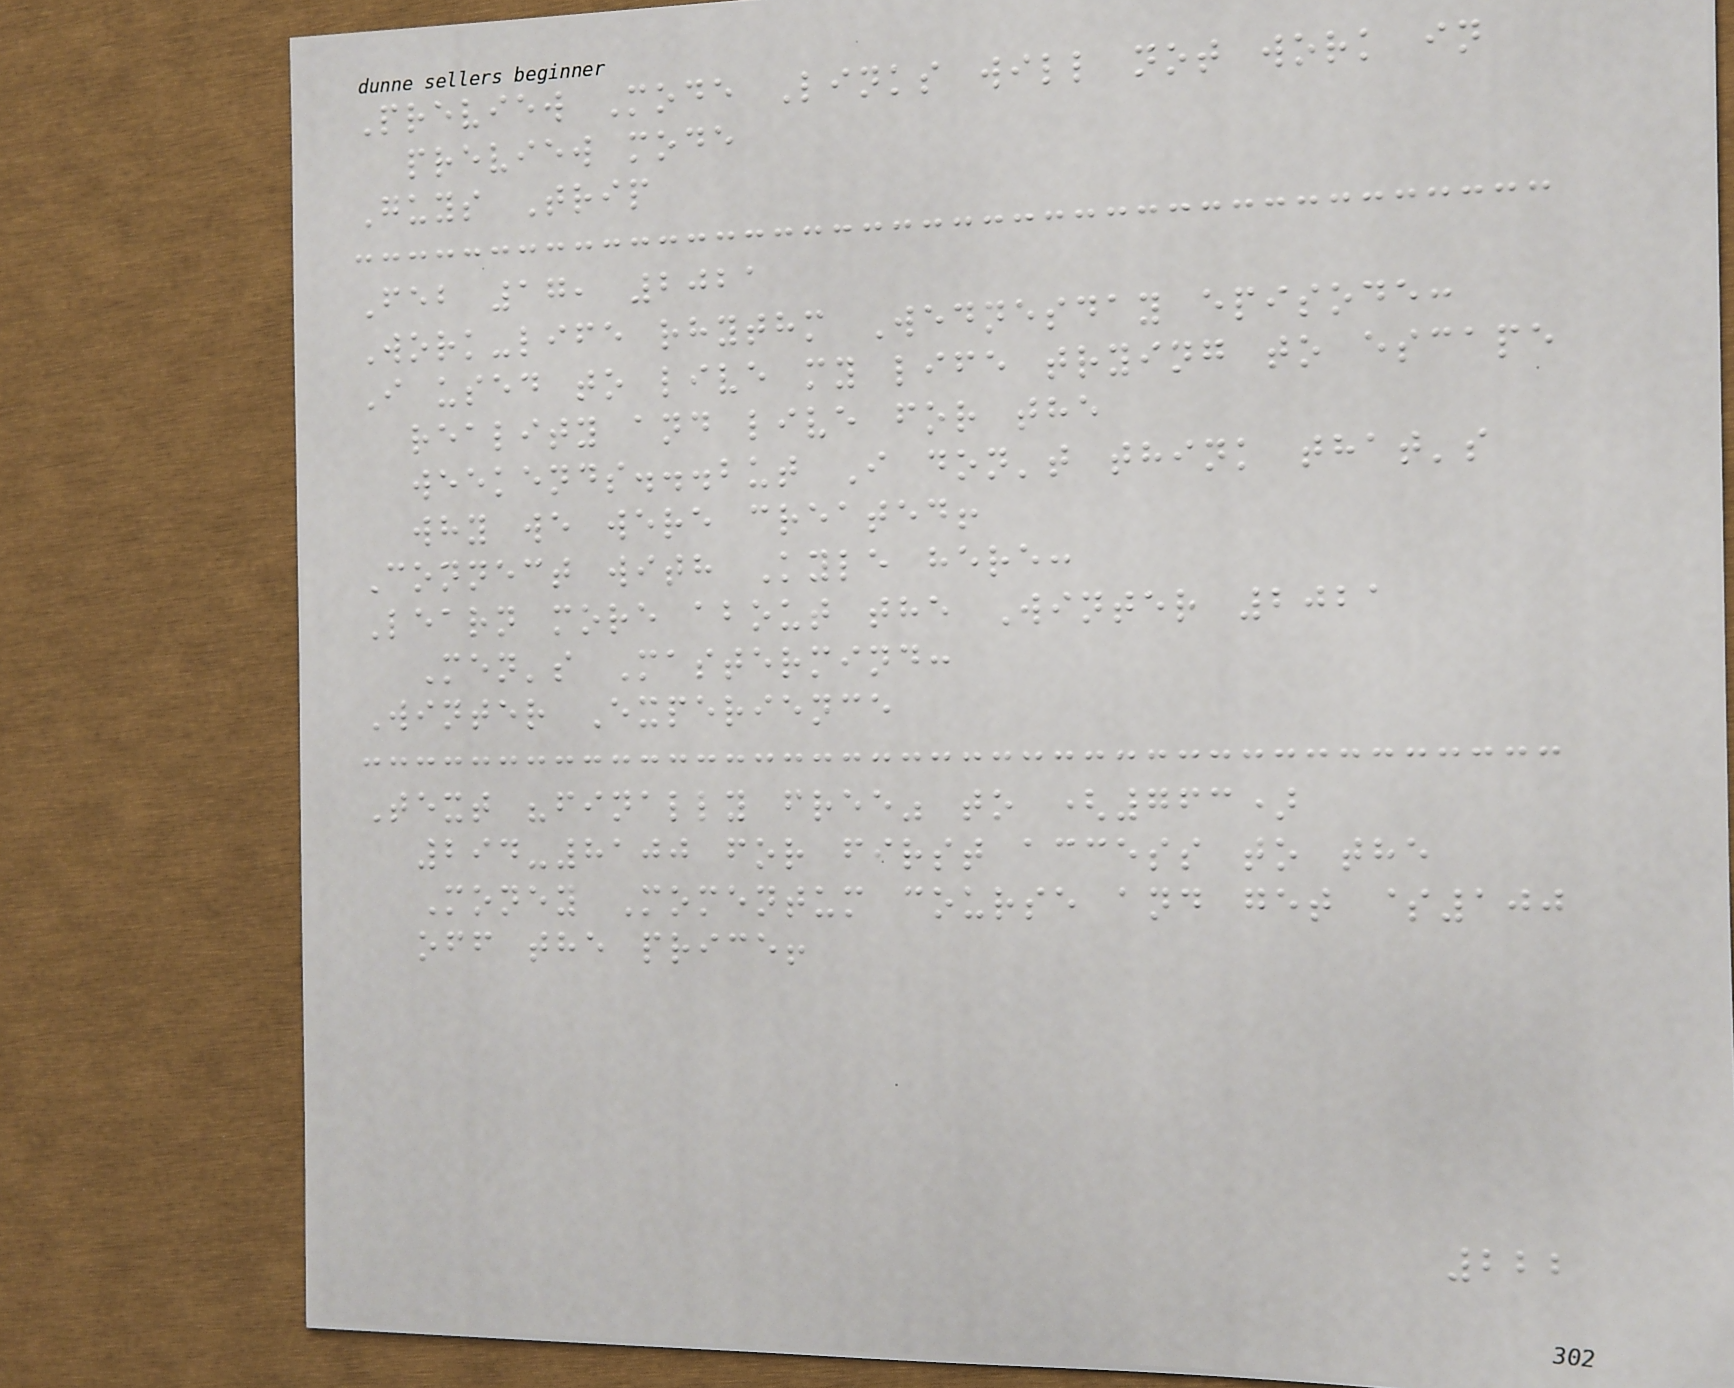Preview Mode Links will not work in
preview mode
Guys Trip
Feb 17, 2021
Work-life rhythm Wednesday episode:
I used to live my life trying to escape
reality and live for the
weekends...but I don't think that's
why we were created!
Connect with Kyle here:
Learn more about the Winter 2021
Men's Mastermind:
Winter Experience
Text "finally free" to (763)
294-8100 for first access to the
Money Momentum course and get $100
off the price!
222
